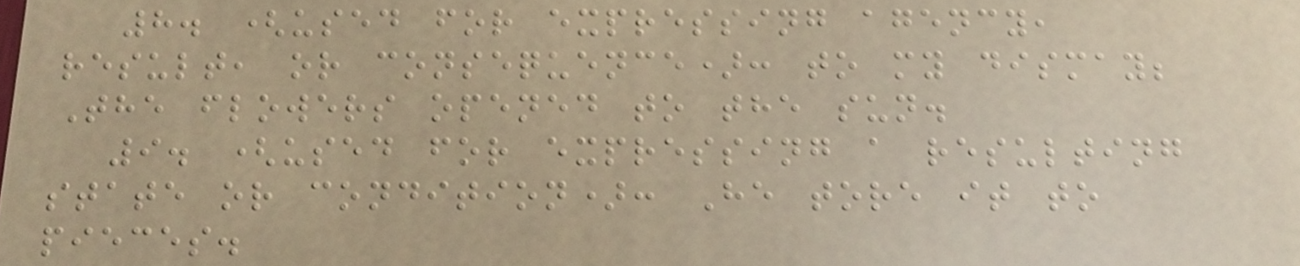8. (used for expressing agency,
result, or consequence): to my dismay;
The flowers opened to the sun.
9. (used for expressing a resulting
state or condition): He tore it to
pieces.
